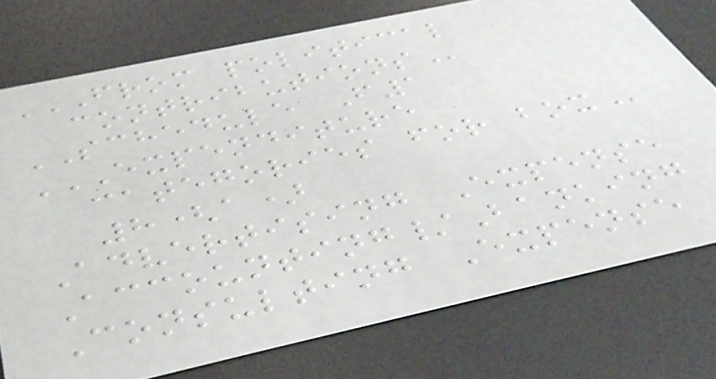FROM POLITICAL
CONTRIBUTIONS
SCHEDULE F1
EXPENDITURE
CATEGORIES FOR BOX
8(a)
Advertising Expense
Accounting/Banking
Consulting Expense
